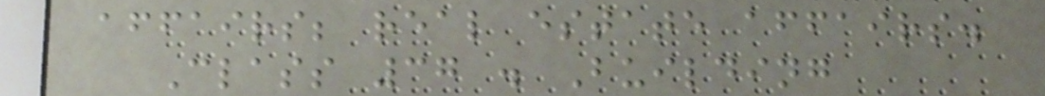affairs; real estate affairs.
Class 37 . Building
